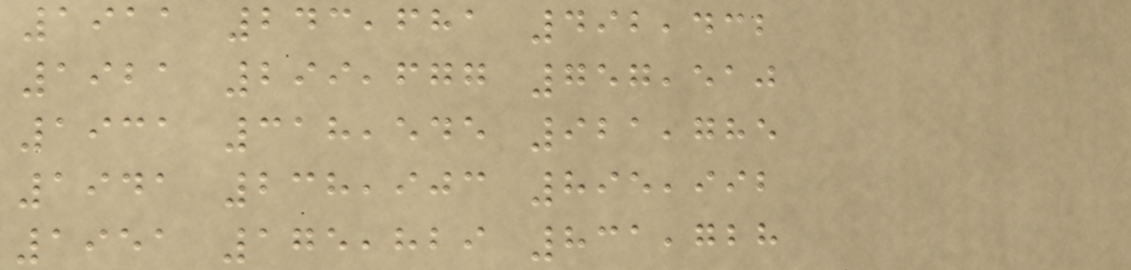1911 243,681 492,432
1921 299,677 757,510
1931 318,545 921,785
1941 238,903 895,992
1951 175,829 831,728
